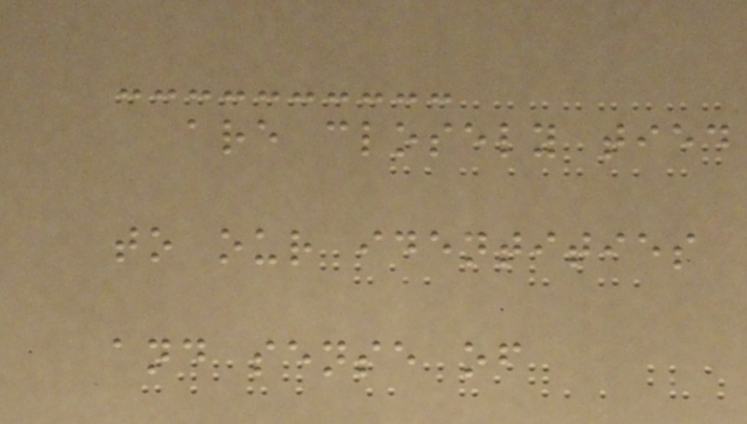are closely tied
to our identities
and sense of
